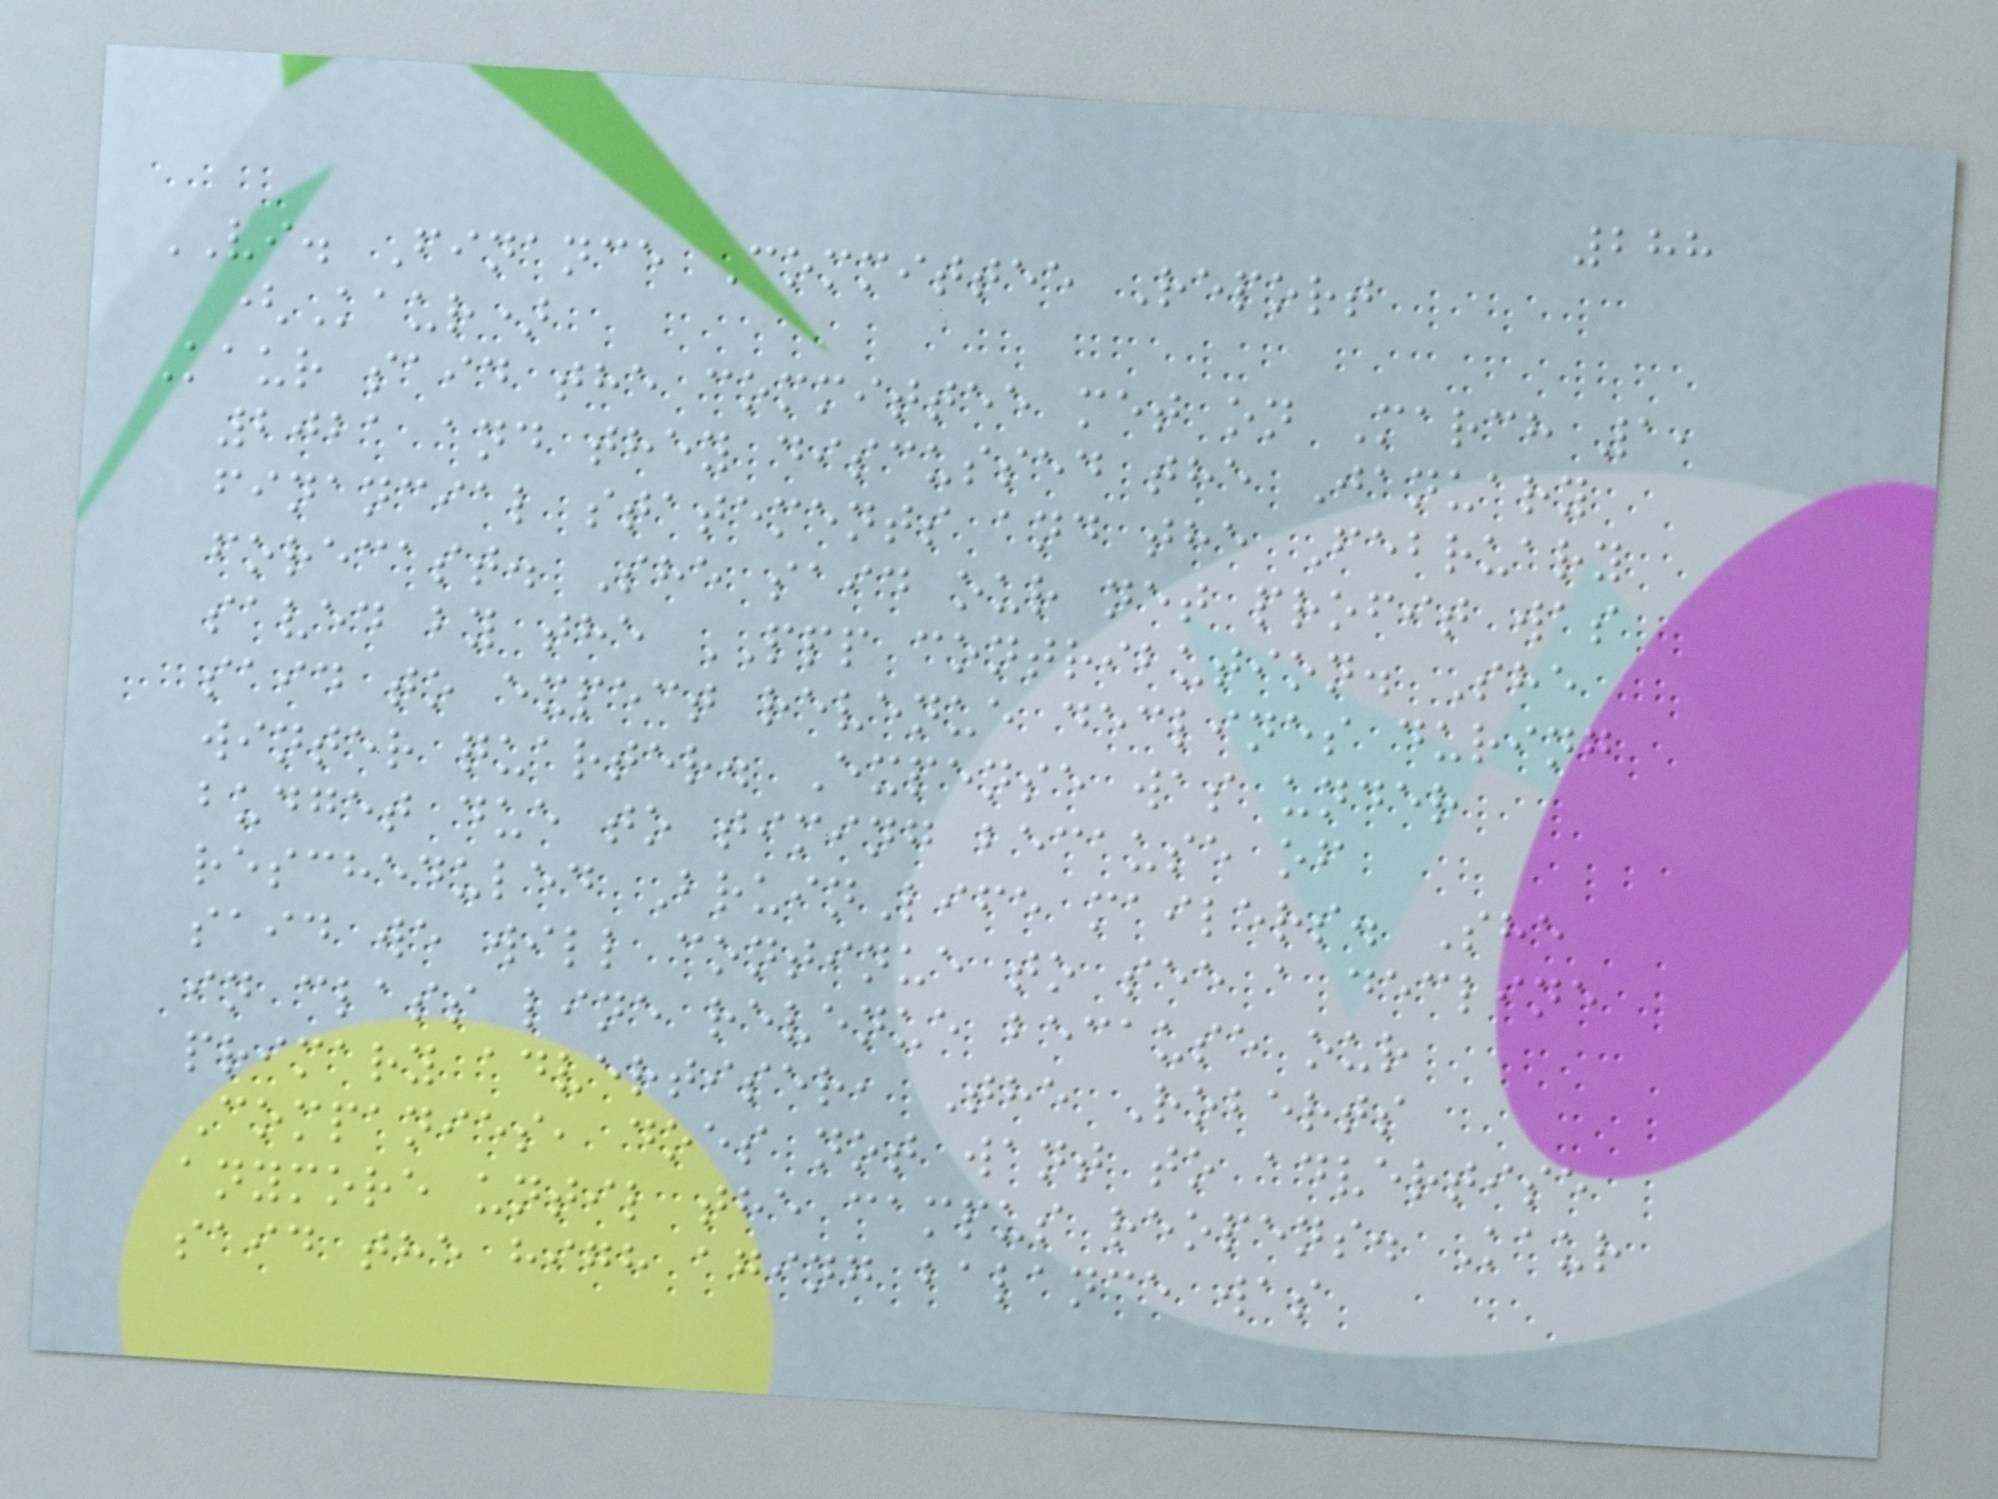288
VI. Finance Committee Report
(Kaur)
Kaur said the committee met on March 1,
2021 and they discussed the January
financial statements and the February
forecast. She said our net profit was
saved by the PPP contribution. She
said to expect revenue declines during
winter quarter. Expense was under
budget due to timing because of
rescheduled BruinLife mailers. She
said we will continue to see a decline
in class line revenue because our
primary advertiser, The Roberts
Companies, does not want to advertise
anymore until the campus reopens. Kaur
said the high aging balance was
